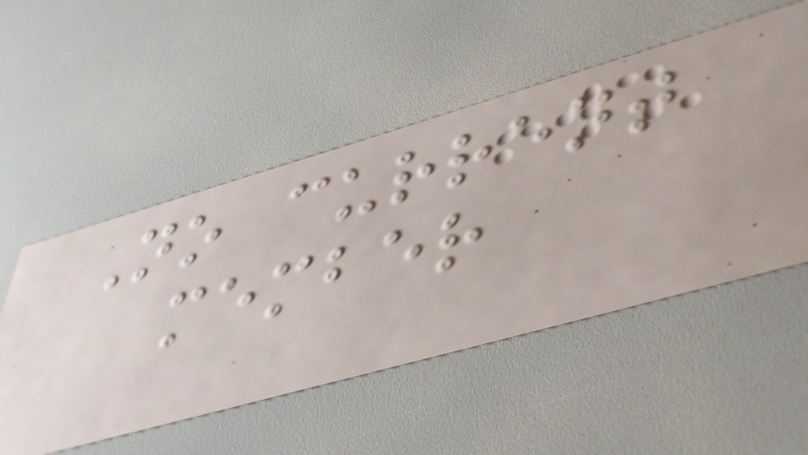No current
member
